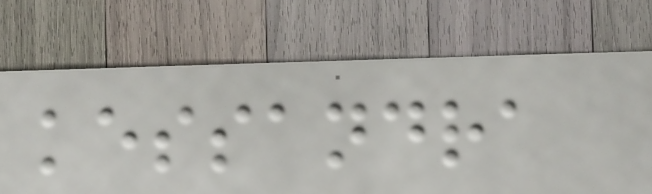kessandra
